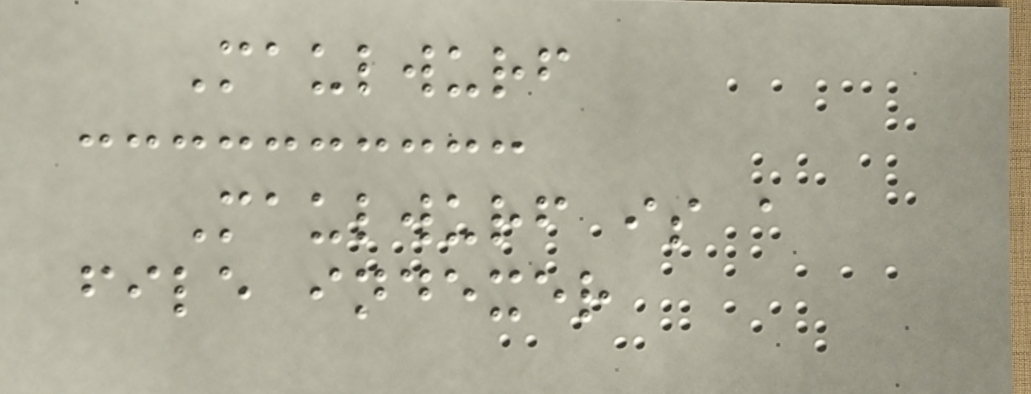Maulwurf
Maulwurf is a
file indexer
